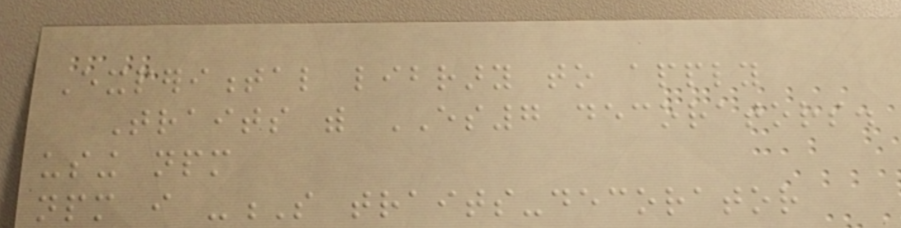Experimental library to apply
Traits with ES7 decorators.
using npm
npm i -S traits-decorator
